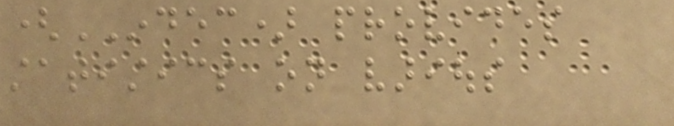(INDEC) provides
statistics on various
